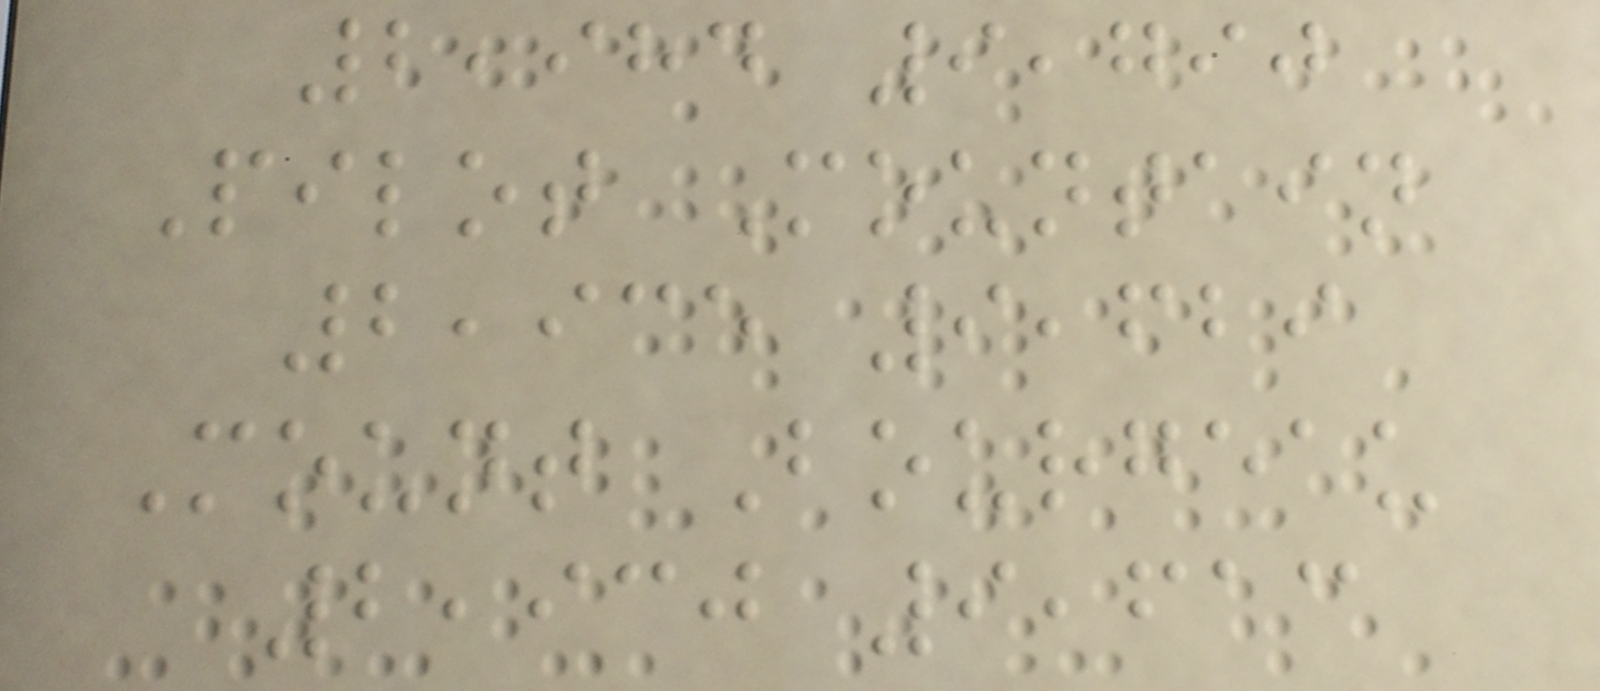2,984 9,790
Pilot Mountain
2,935 9,629
Mount Bourgeau
2,930 9,613
